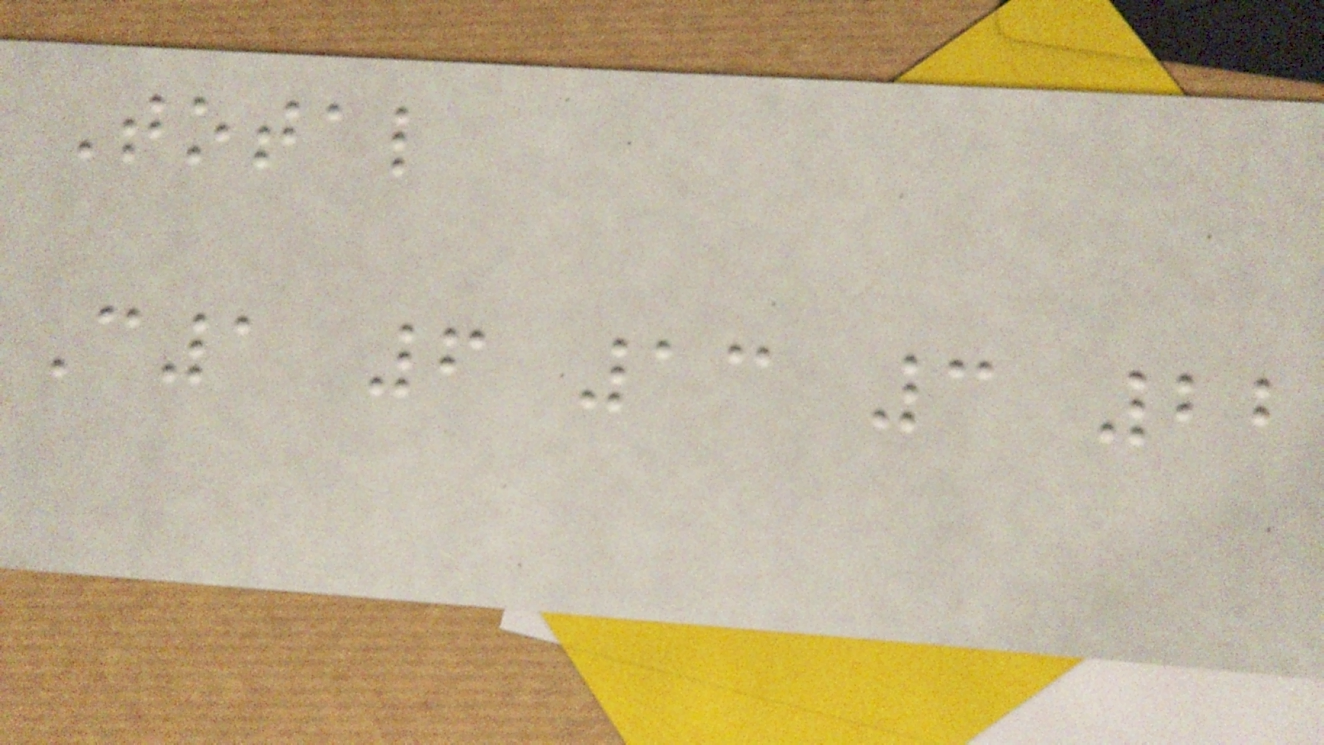Total
C1 6 13 3 22
